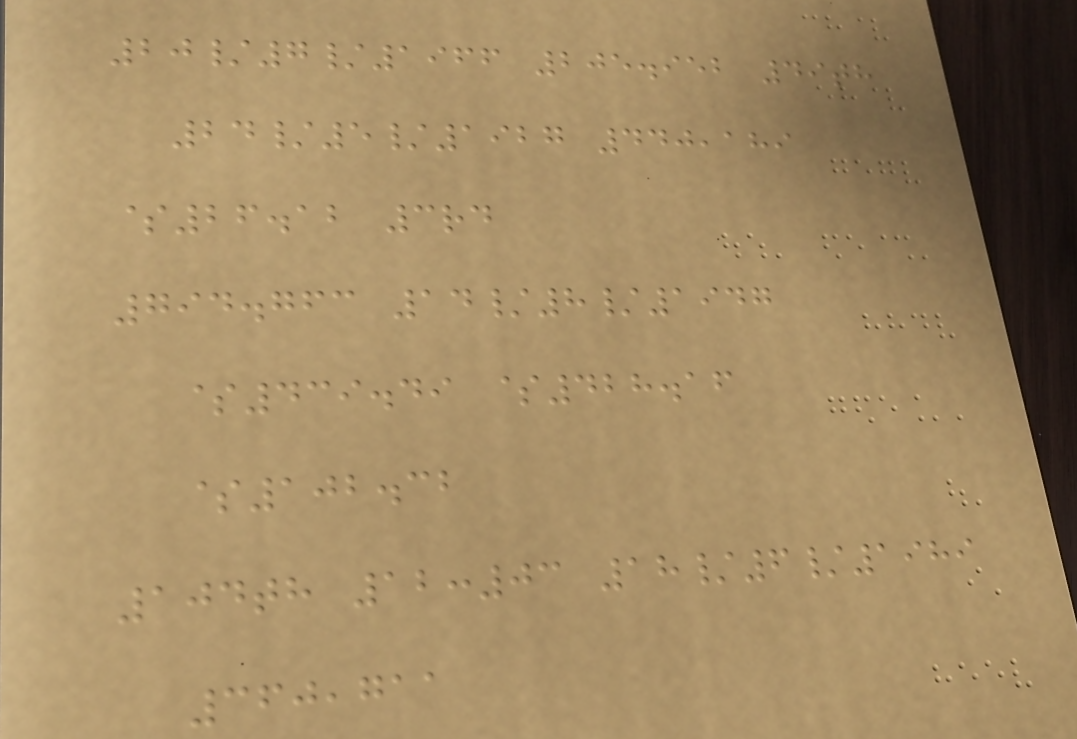20/7/1966 205.952 49th
24/5/1927 440,189
$26.12 3rd
794.763 14/8/1947
$439.49 $428.16
$102.32
104th 12:03 18/6/1989
360,711
